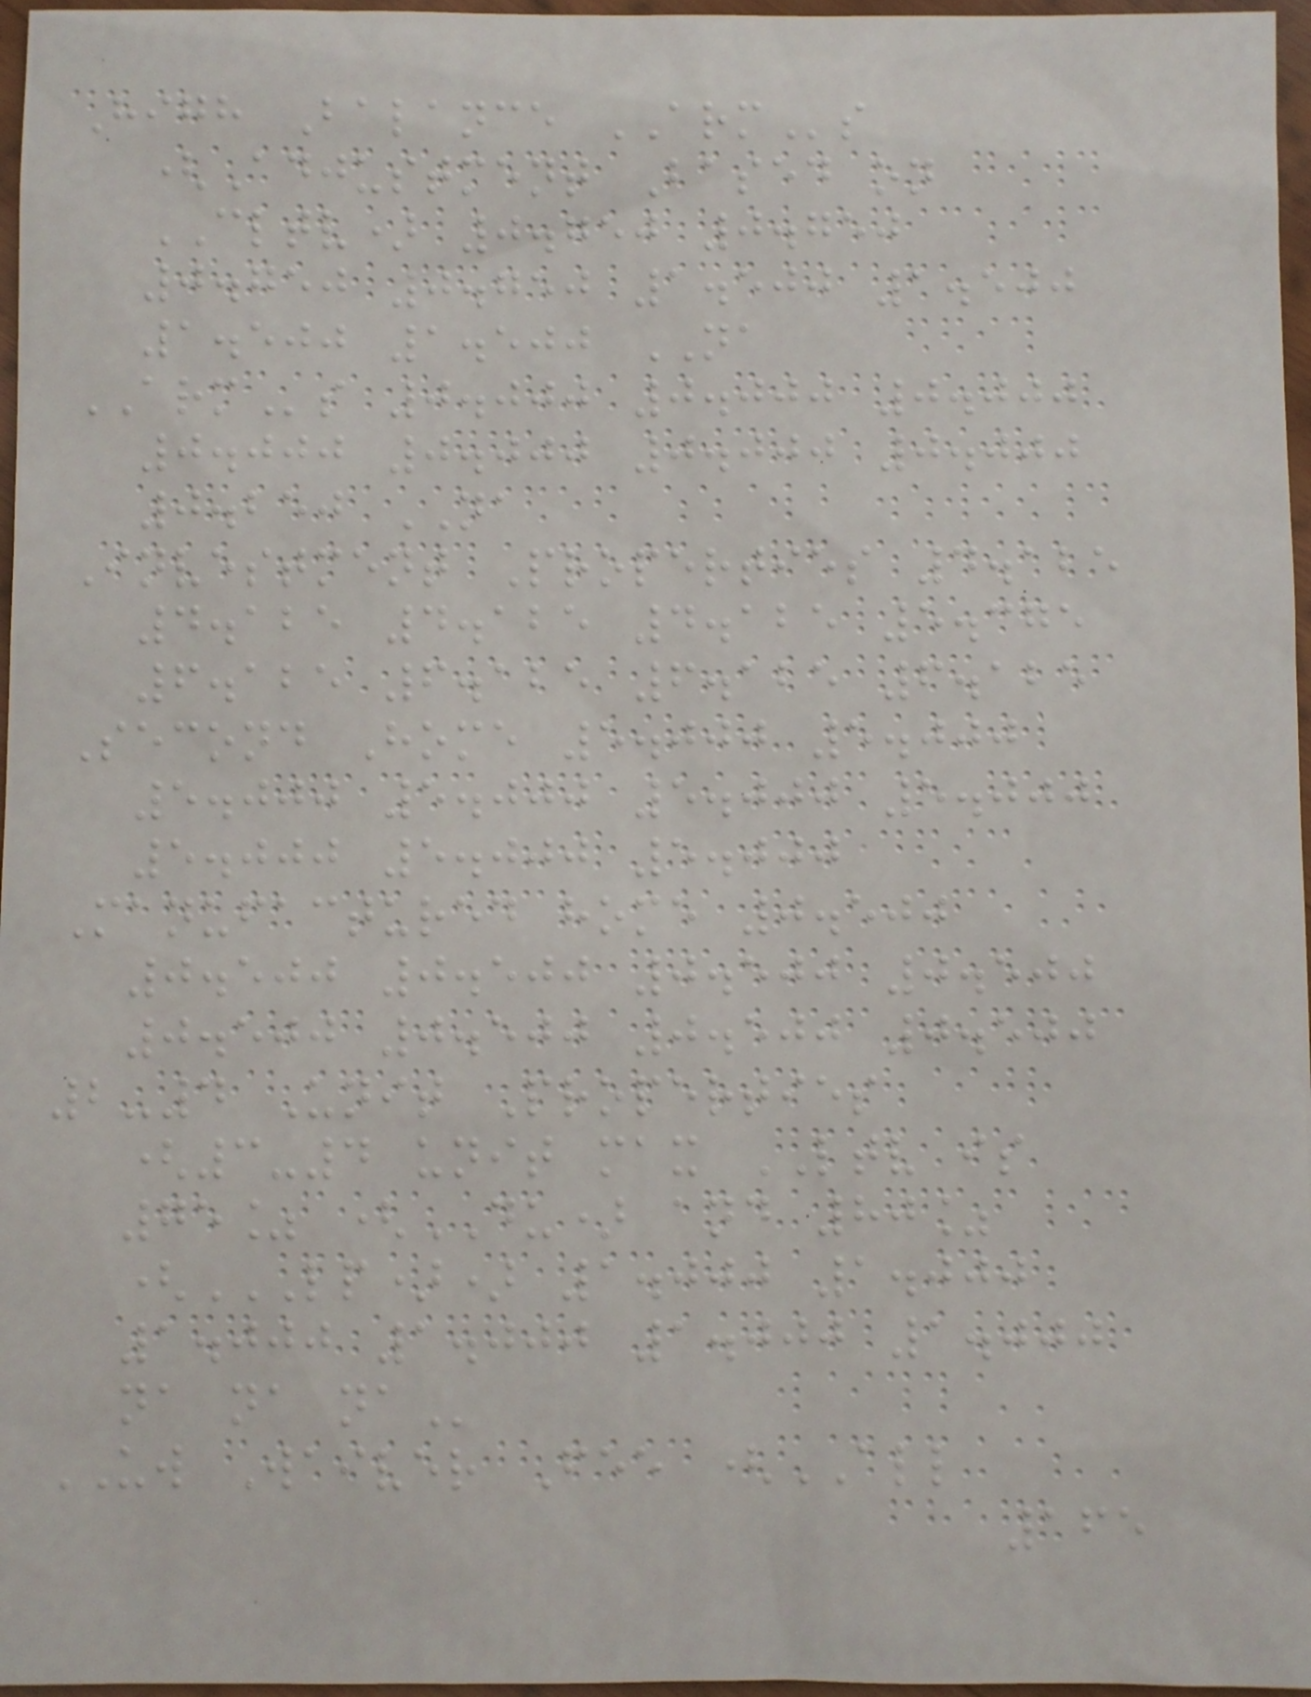High Balance ARMs
(Adjustment Based on
CLTV) 0.750 0.750
0.750 0.750 1.500 1.500
1.500 1.500 NA
ARMs 0.000 0.000 0.000
0.000 0.000 0.000 0.000
0.250 NA
Investment Properties 4.125
4.125 4.125 4.125 5.375
6.125 6.125 6.125 6.125
Second Home 5.000 5.000
5.000 5.000 5.000 5.000
5.000 5.000 5.000
Manufactured home 0.500
0.500 0.500 0.500 0.500
0.500 0.500 0.500 0.500
2-4 Unit Properties
(3-4 unit max LTV is
75% (DU) and 80%
(LP)) 1.000 1.000
1.000 1.000 1.000 1.000
NA NA NA
UW Waiver Fee (ALL
165
